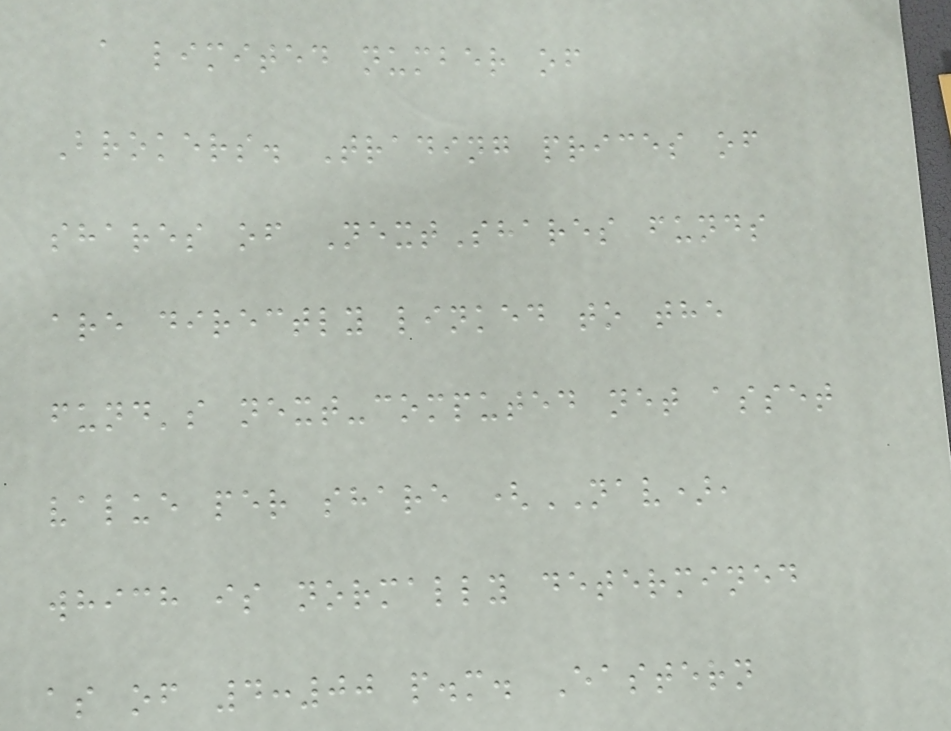a limited number of
Brokers. Trading prices of
shares of NextShares funds
are directly linked to the
fund's next-computed net asset
value per share (NAV),
which is normally determined
as of 4:00 p.m. Eastern
